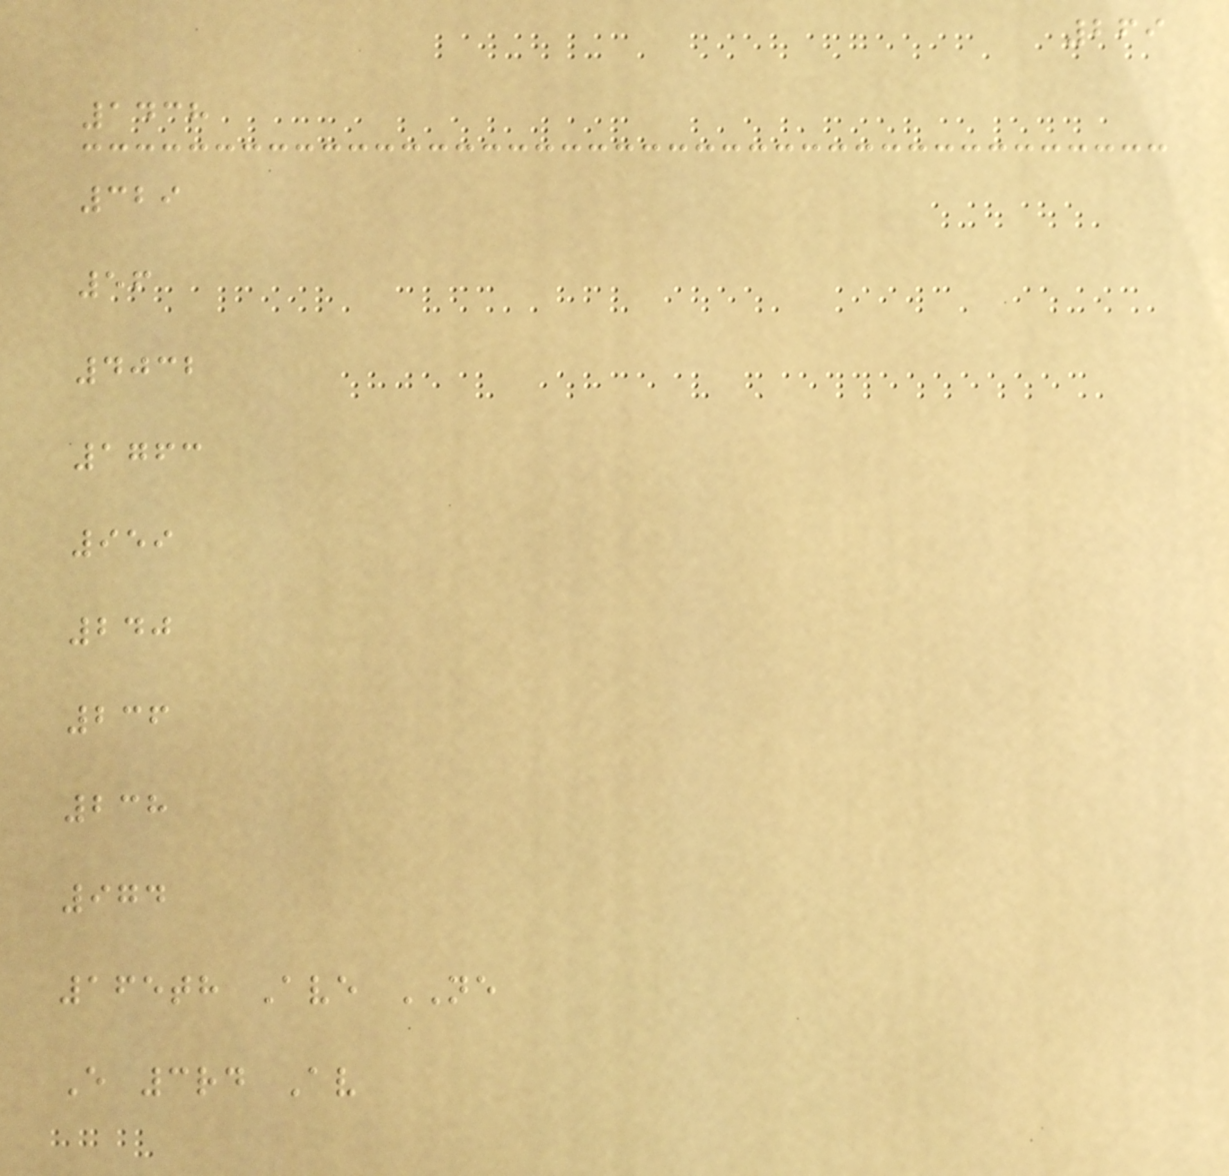269
1438
329
56
4032
1763
959
240
236
238
974
165th Ave NE
E 3rd Av
